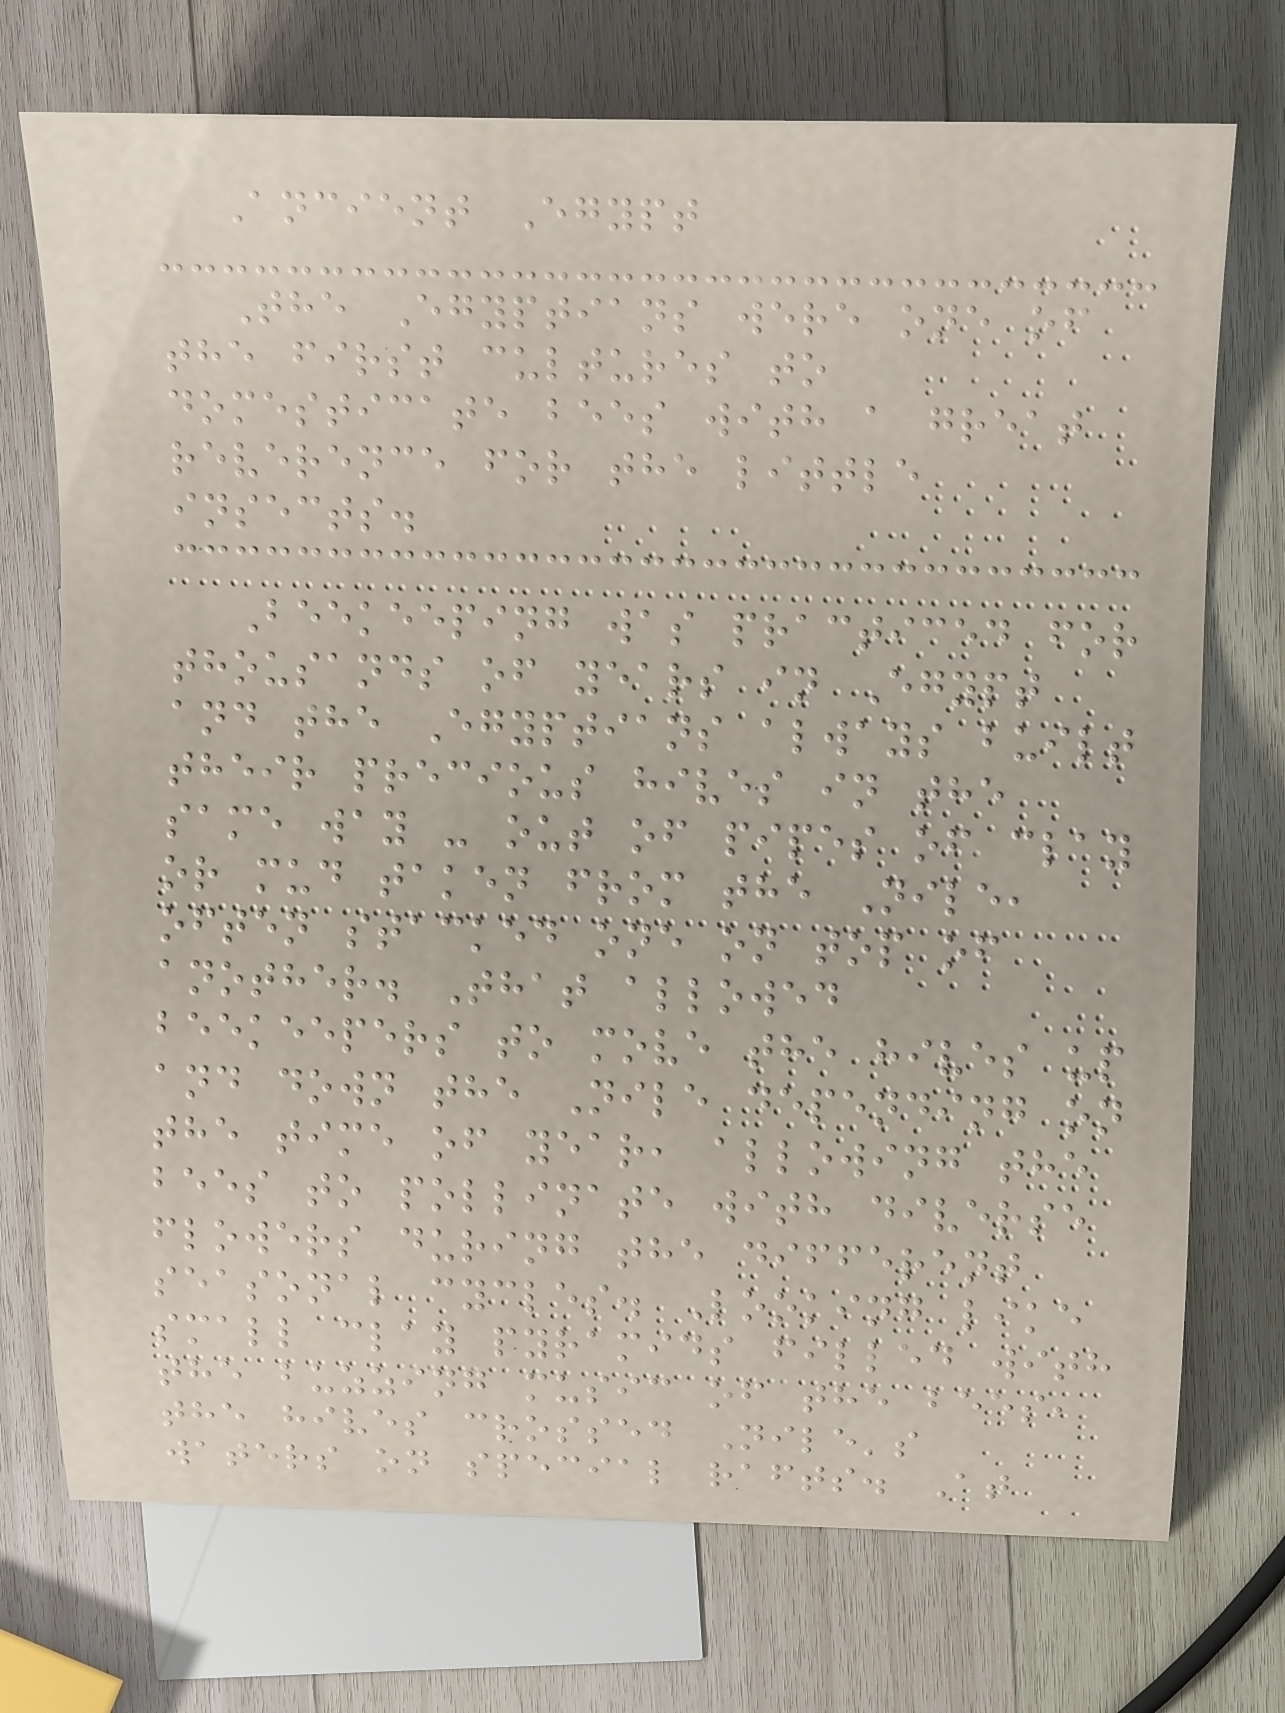Ancient Egypt
The Egyptians were one of
the first cultures to
domesticate bees with a great
reverence for the little
insects.
Beekeeping was practiced for
thousands of years in Egypt
and the Egyptians always built
their precious hives in the
same way - out of pipes of clay
or mud taken from the Nile,
often stacked one on top of
another. That allowed
beekeepers to move the hives up
and down the Nile depending on
the time of year, allowing the
bees to pollinate with diverse
flowers during the different
seasonal cycles. Looking like
small clay pyramids filled with
the buzzing music of the bees,
the hives crossed Nile's
waters on special rafts. At
